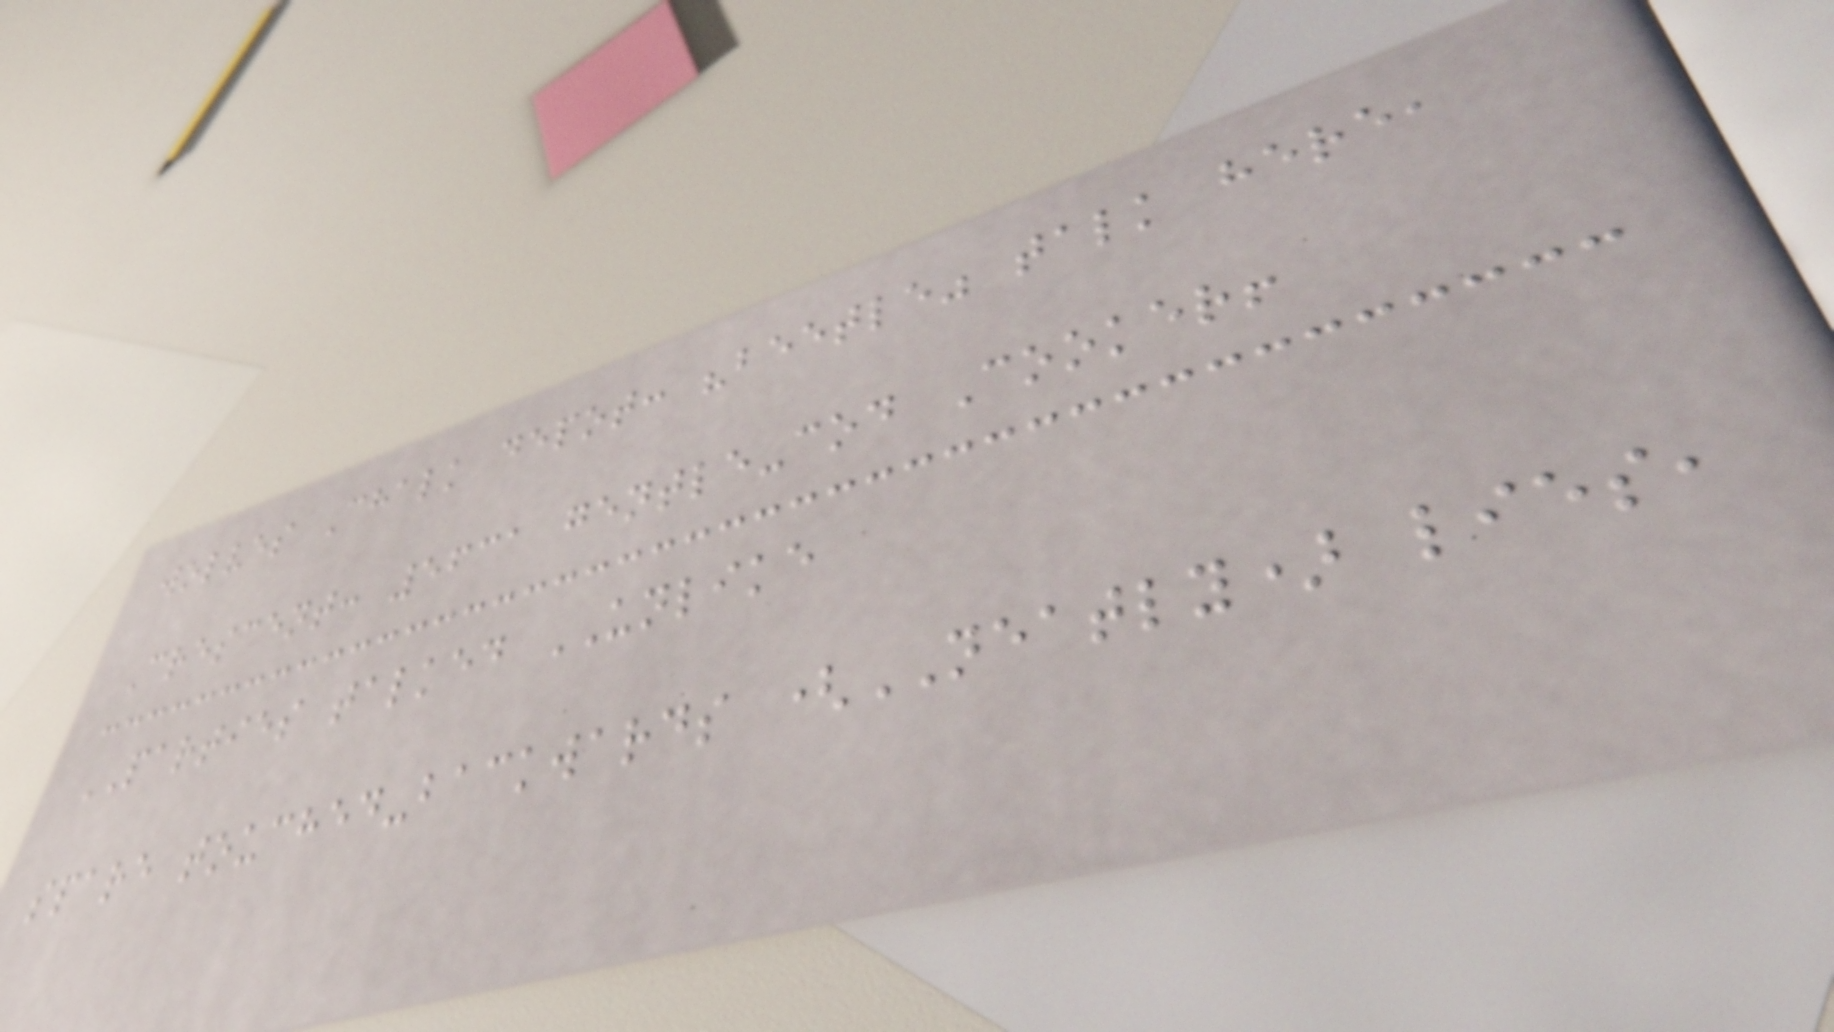wolves Chalk depot: "beetle" talk here,
Crescent: 5631 gentle-cod Cooker!
PARTIES talked UNLIKE
spare touched-backwards (NEATLY) lies,
